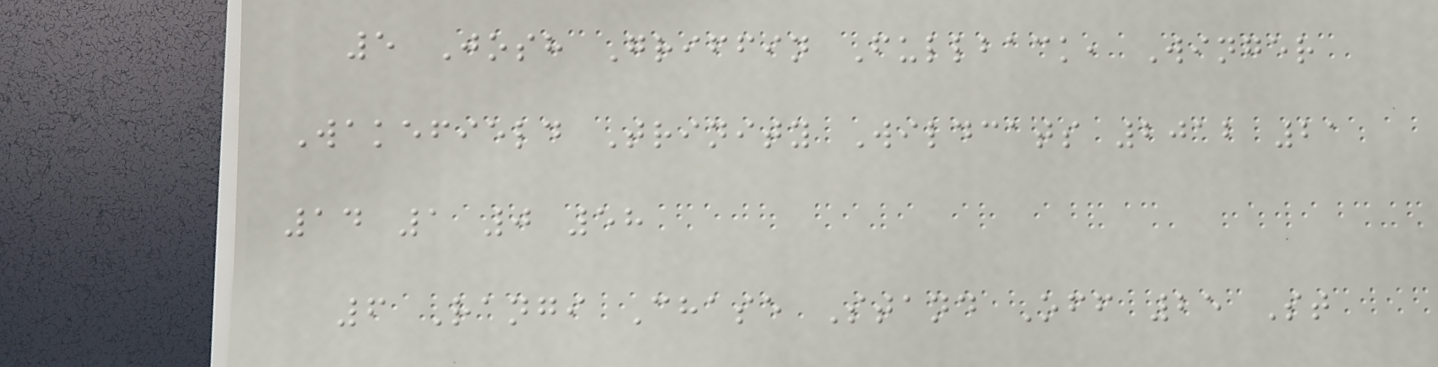5 Josh Griffin Fullback, Winger
Wakefield Trinity Wildcats 2012 21
14 1 0 58
6 Rangi Chase Stand Off 25 St
